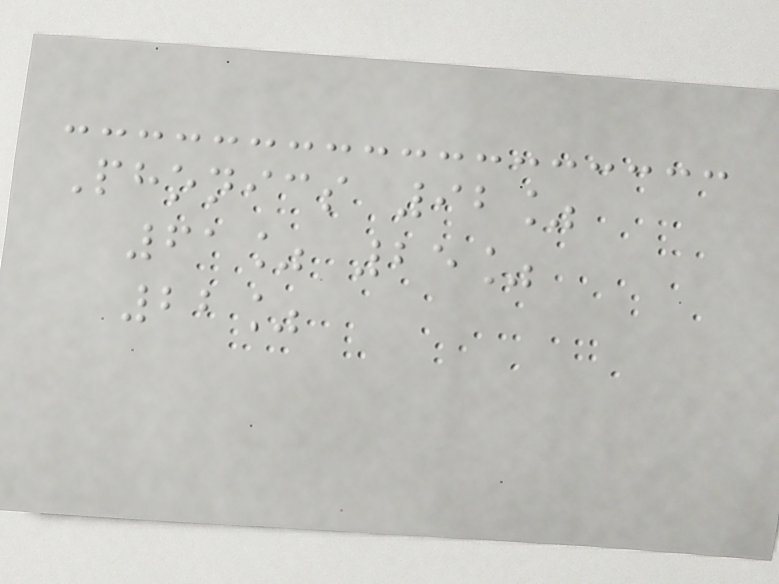Phonics 92%
61% 25%
22%
